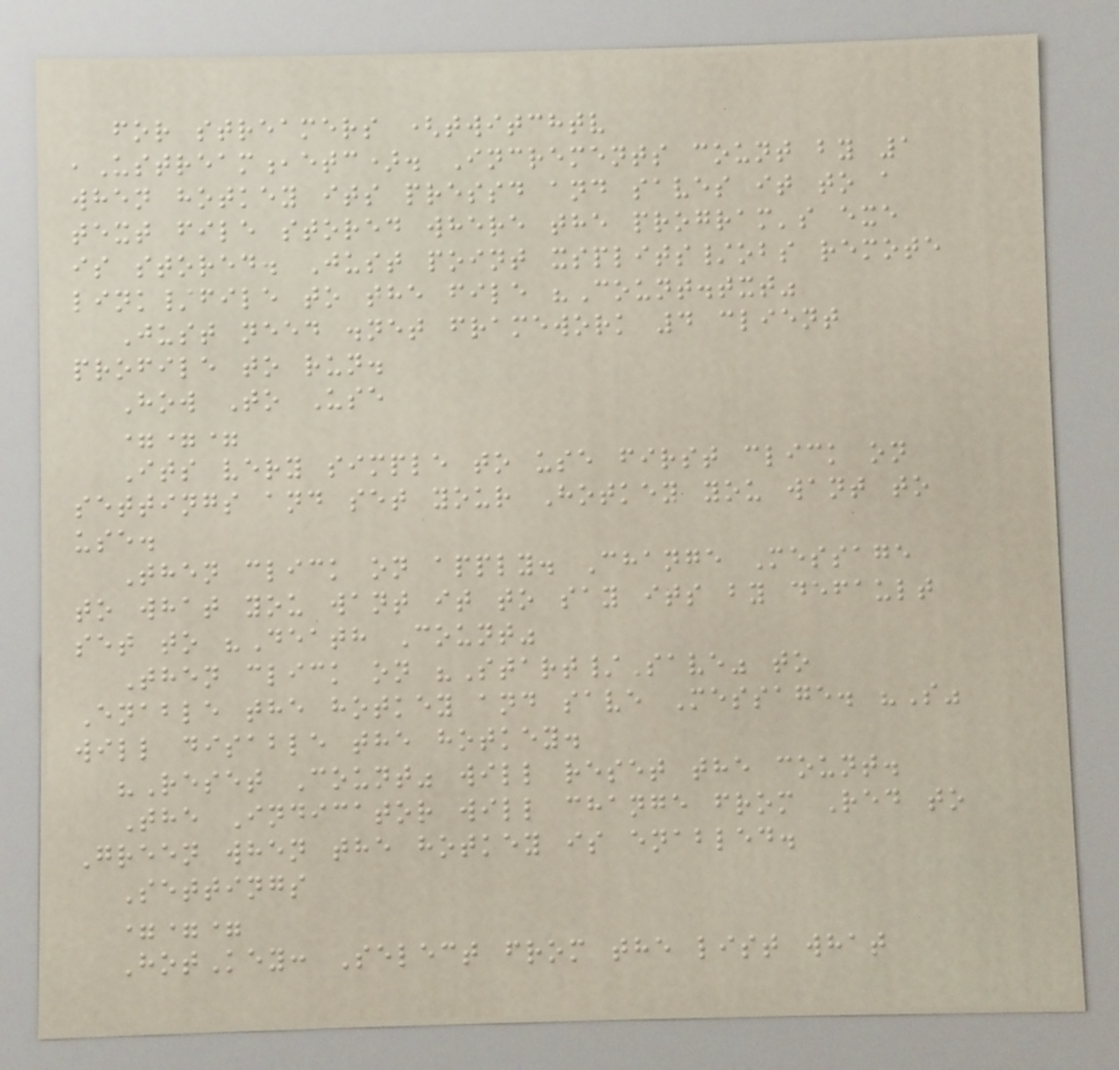for streamers (twitchtv
,Ustream,etc). Increments count by 1
when hotkey its pressd and saves it to a
text file stored where the program's exe
is stored. Just point xsplits/obs remote
link/file to the file "Count.txt"
Just need .net framework 4 client
profile to run.
How To Use
===
Its very simple to use first click on
settings and set your Hotkey you want to
use.
Then click on apply. Change Message
to what you want it to say its by default
set to "Death Count"
Then click on "Start/Save" to
Enable the hotkey and save Message. "S"
will disable the hotkey.
"Reset Count" will reset the count.
The Indicator will change from Red to
Green when the hotkey is enabled.
Settings
===
HotKey: Select from the list what
